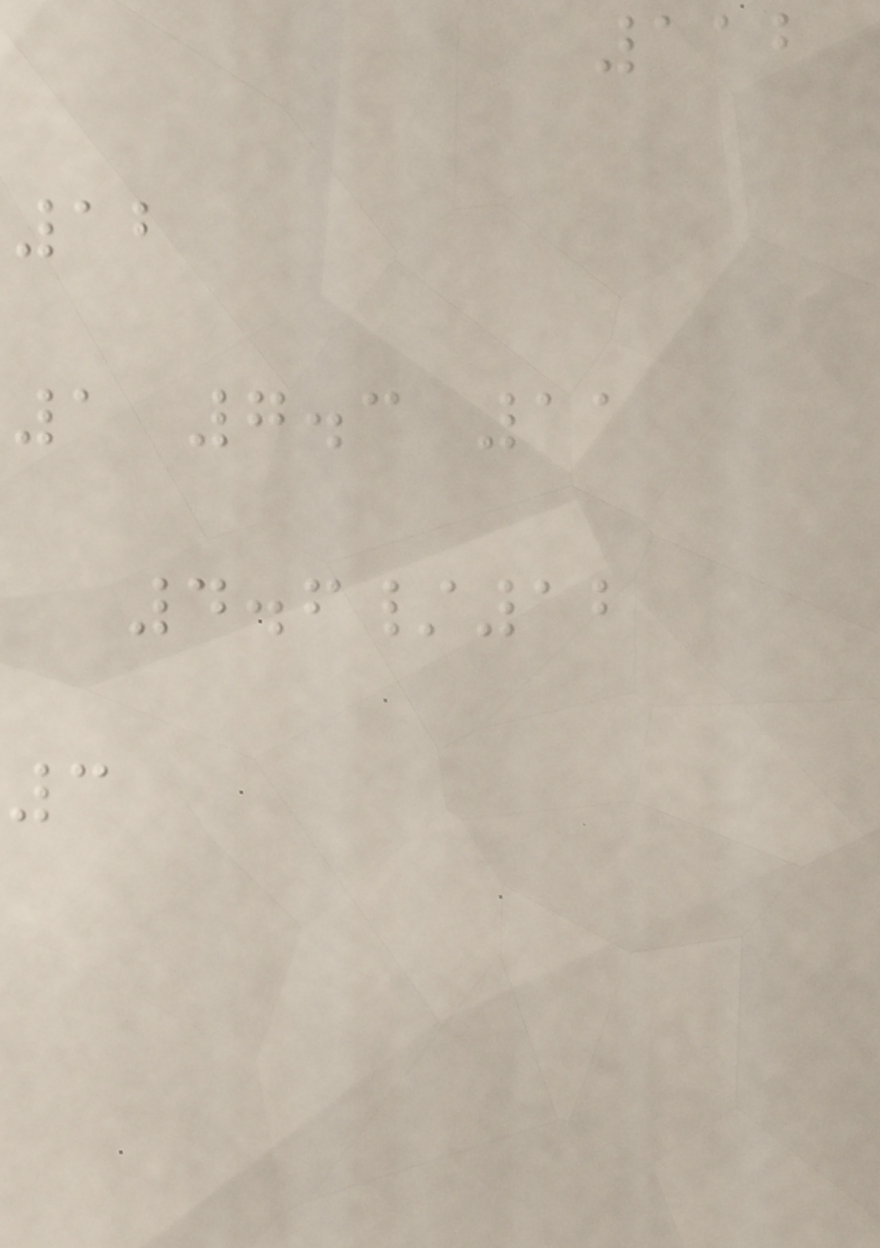112
12
1 7.3 11
4.6/12
3
